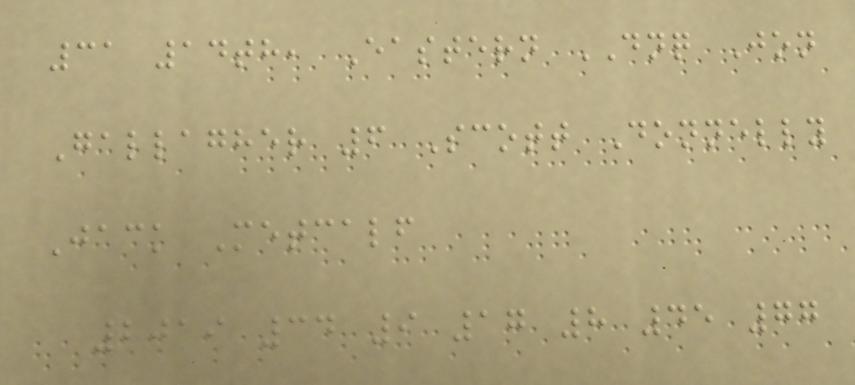31 14th, Eastern DNQ Jon
Gallagher 6 Scott Donnelly
Jack Metcalf
2019 34 9 17 8 45 77
